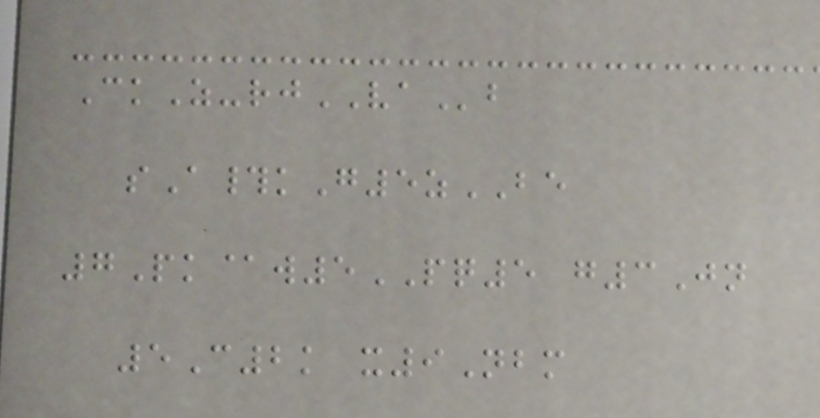CkZ-rjVAb
sA#kG5zBE
7Pk@w5PQ5 g3Jn
5C2k x9Nbm
